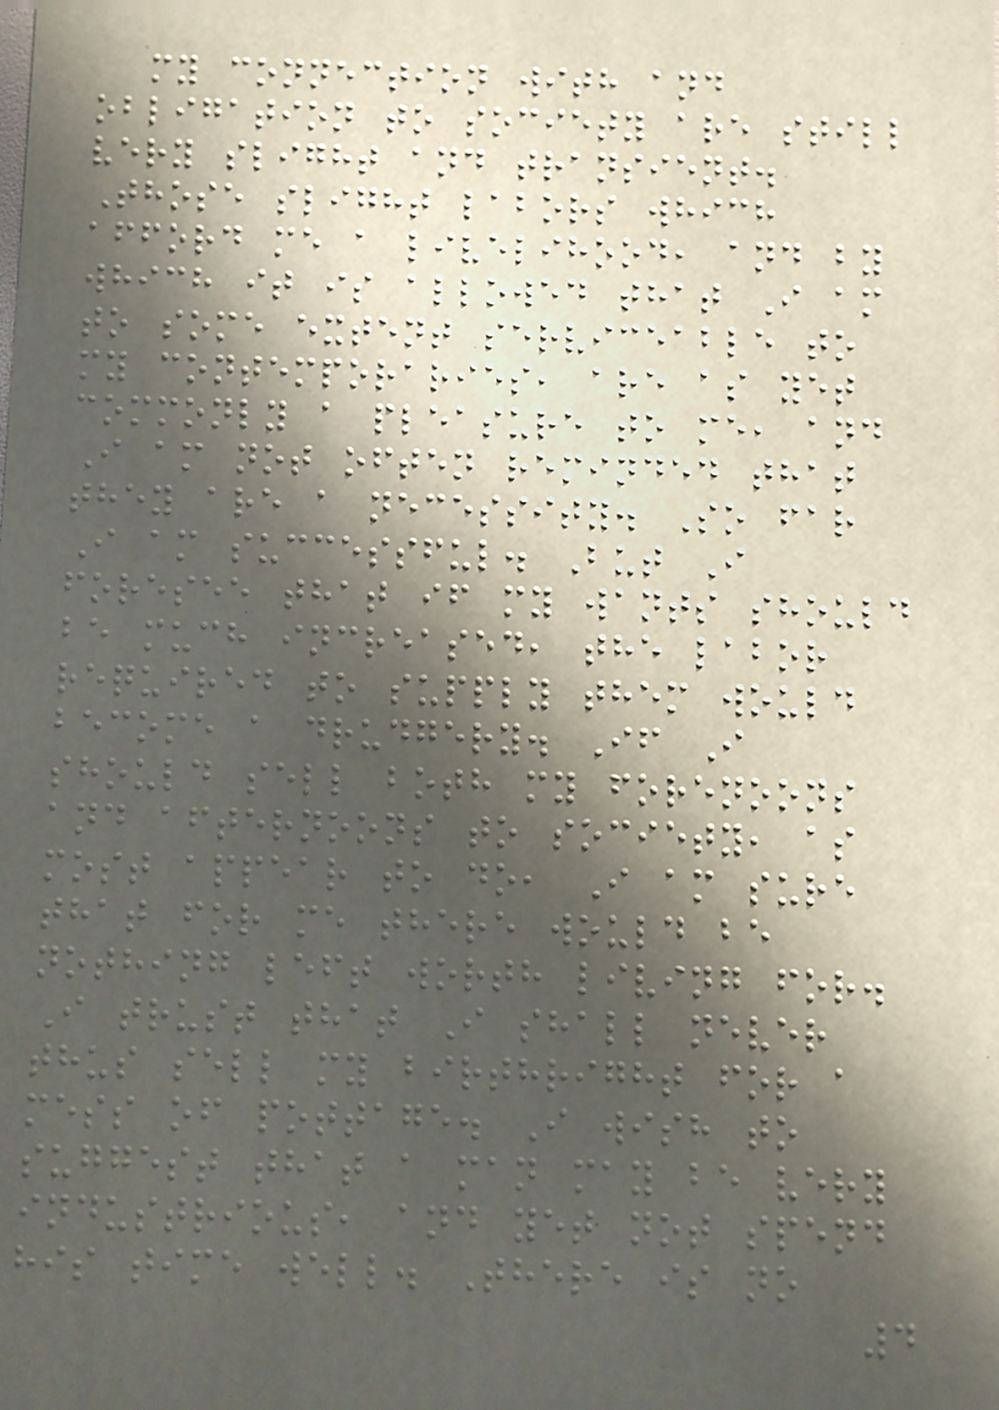my connection with and
obligation to society are still
very slight and transient.
Those slight labors which
afford me a livelihood, and by
which it is allowed that I am
to some extent serviceable to
my contemporaries, are as yet
commonly a pleasure to me, and
I am not often reminded that
they are a necessity. So far
I am successful. But I
foresee that if my wants should
be much increased, the labor
required to supply them would
become a drudgery. If I
should sell both my forenoons
and afternoons to society, as
most appear to do, I am sure
that for me there would be
nothing left worth living for.
I trust that I shall never
thus sell my birthright for a
mess of pottage. I wish to
suggest that a man may be very
industrious, and yet not spend
his time well. There is no
4
